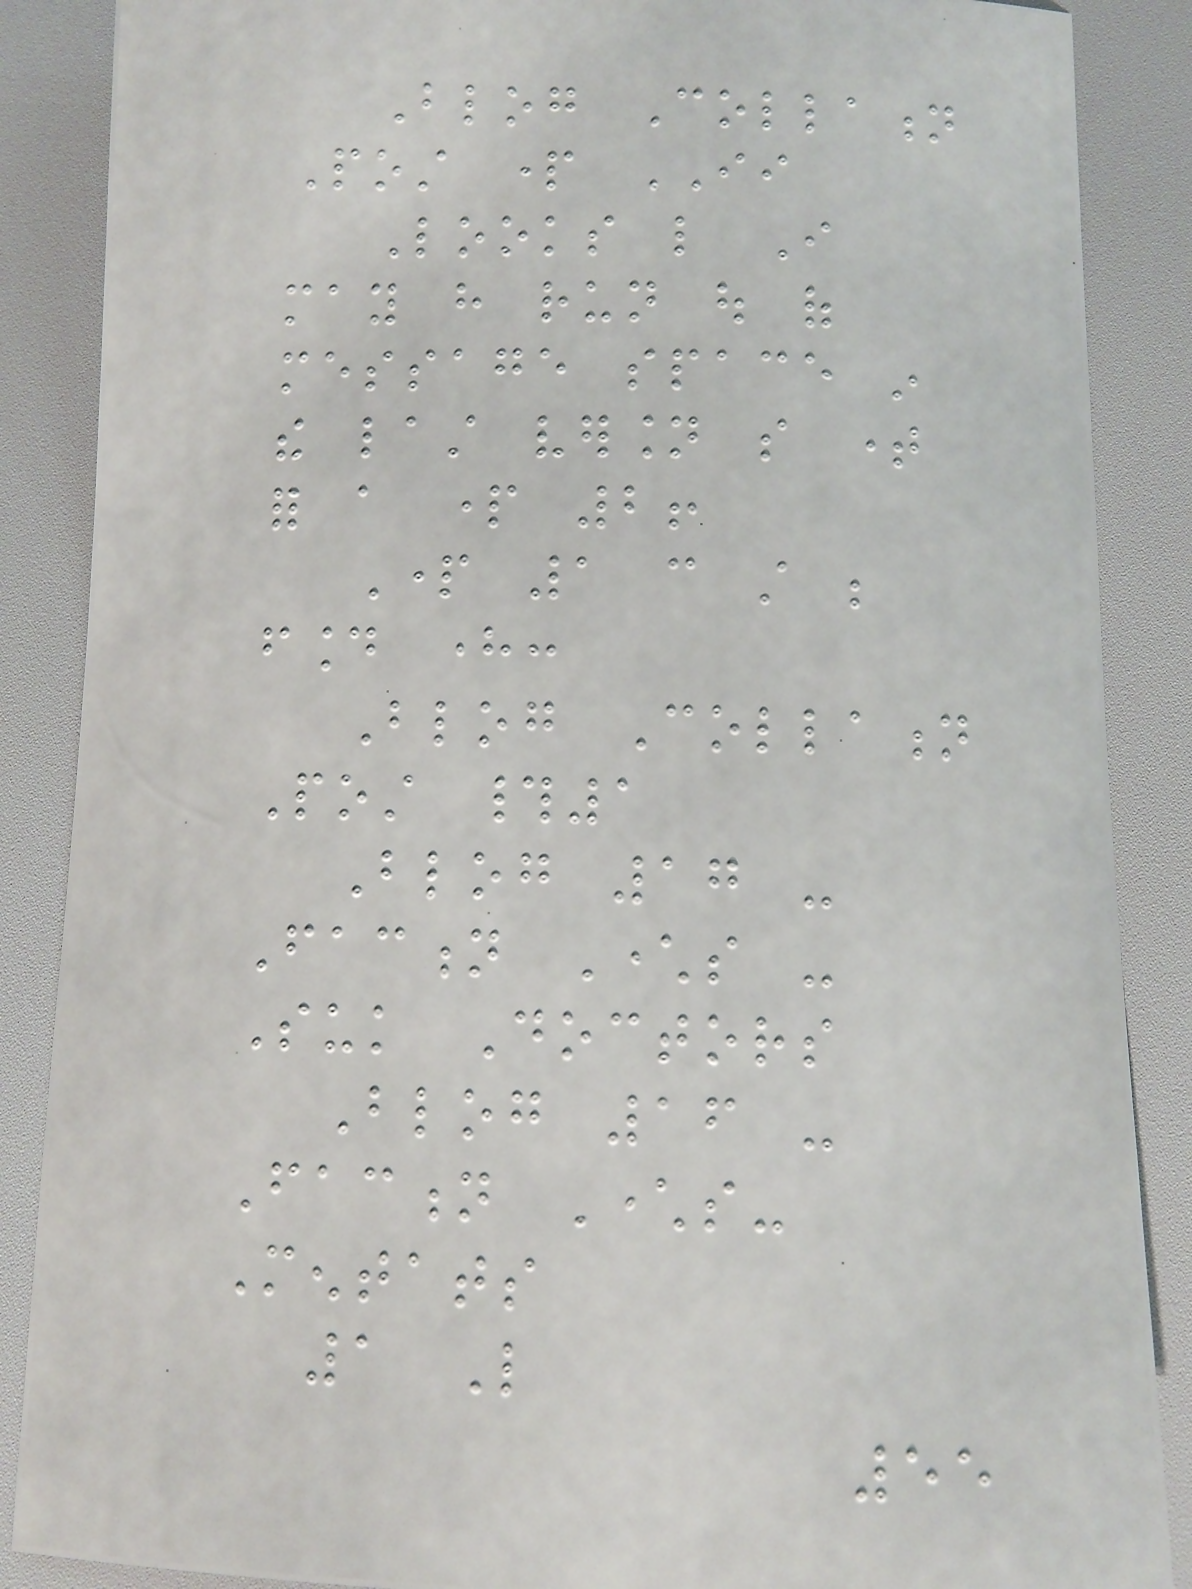Blog Collation
Post part II
Looks like I
may have run out of
message space in
the last version so time
for a part 2!
Part 1 can still be
found here:
Blog Collation
Post #1
Blog 17 -
Faction Characters -
Suk Doctors
Blog 16 -
Faction Characters-
Mentats
1 Like
55
